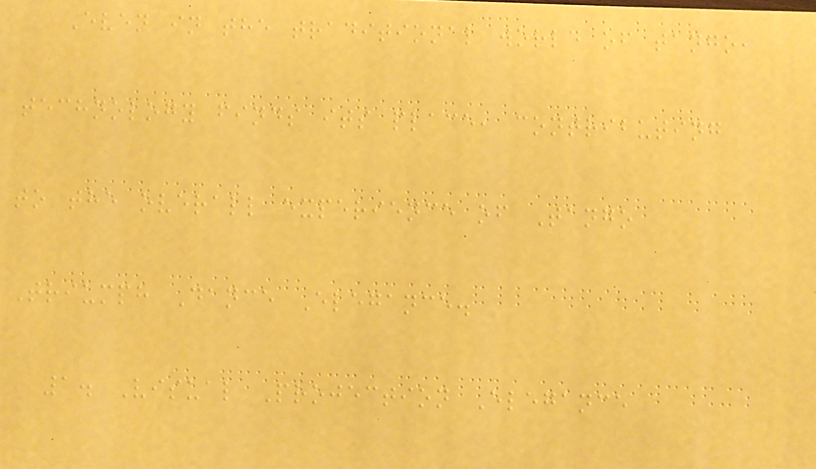Even in the traditional world of tango,
technology finds its place, contributing
to the overall experience of Tango
Triumph Dance Elegance.
1. Visual Projection Elegance
